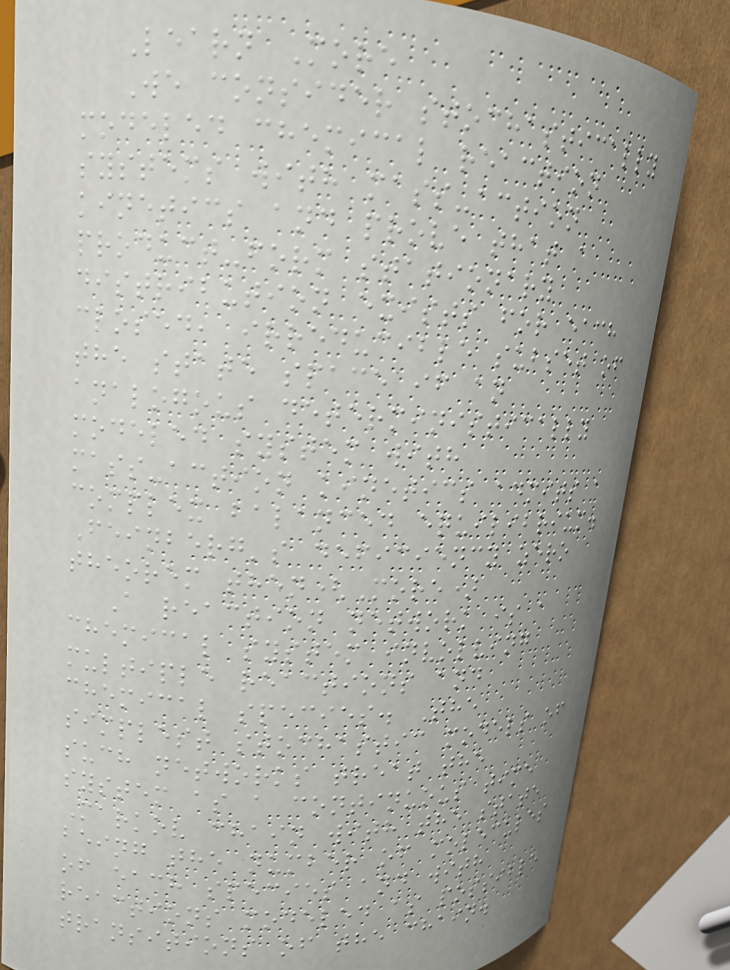Learn More
We consider stochastically
modeled chemical reaction
systems with mass-action
kinetics and prove that a
product-form stationary
distribution exists for each
closed, irreducible subset of
the state space if an
analogous deterministically
modeled system with
mass-action kinetics admits a
complex balanced equilibrium.
Feinberg's deficiency zero
theorem then(More)
A reaction network is a
chemical system involving
multiple reactions and
chemical species. The
simplest stochastic models of
such networks treat the
system as a continuous time
Markov chain with the state
being the number of molecules
of each species and with
reactions modeled as possible
transitions of the chain.
